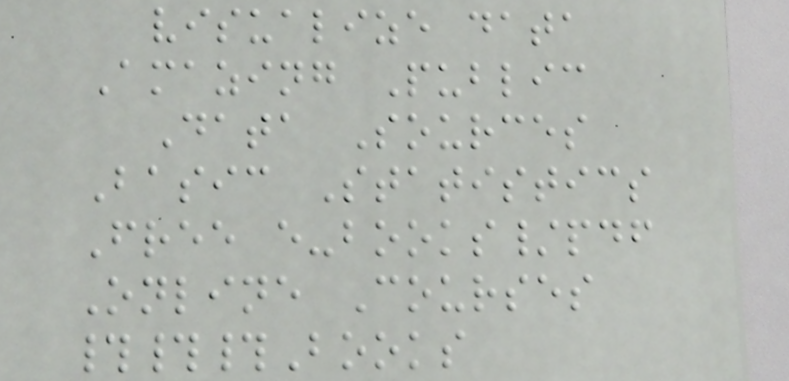visualize data
Amazing Public
Data Sources
Basic Statistics
Free e-books/pdf
Online Courses
###Books
